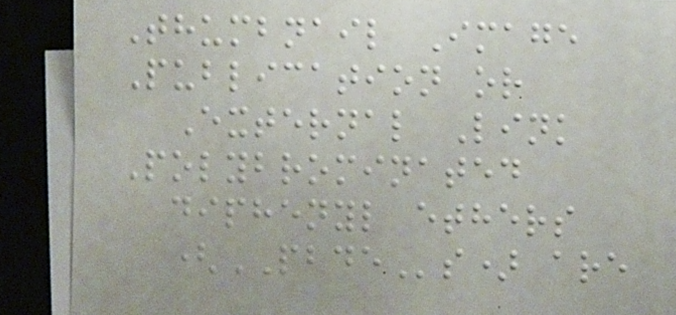Thumbnail Image
Publication or
External Link
Polybrominated
diphenyl ethers
(PBDEs) are
